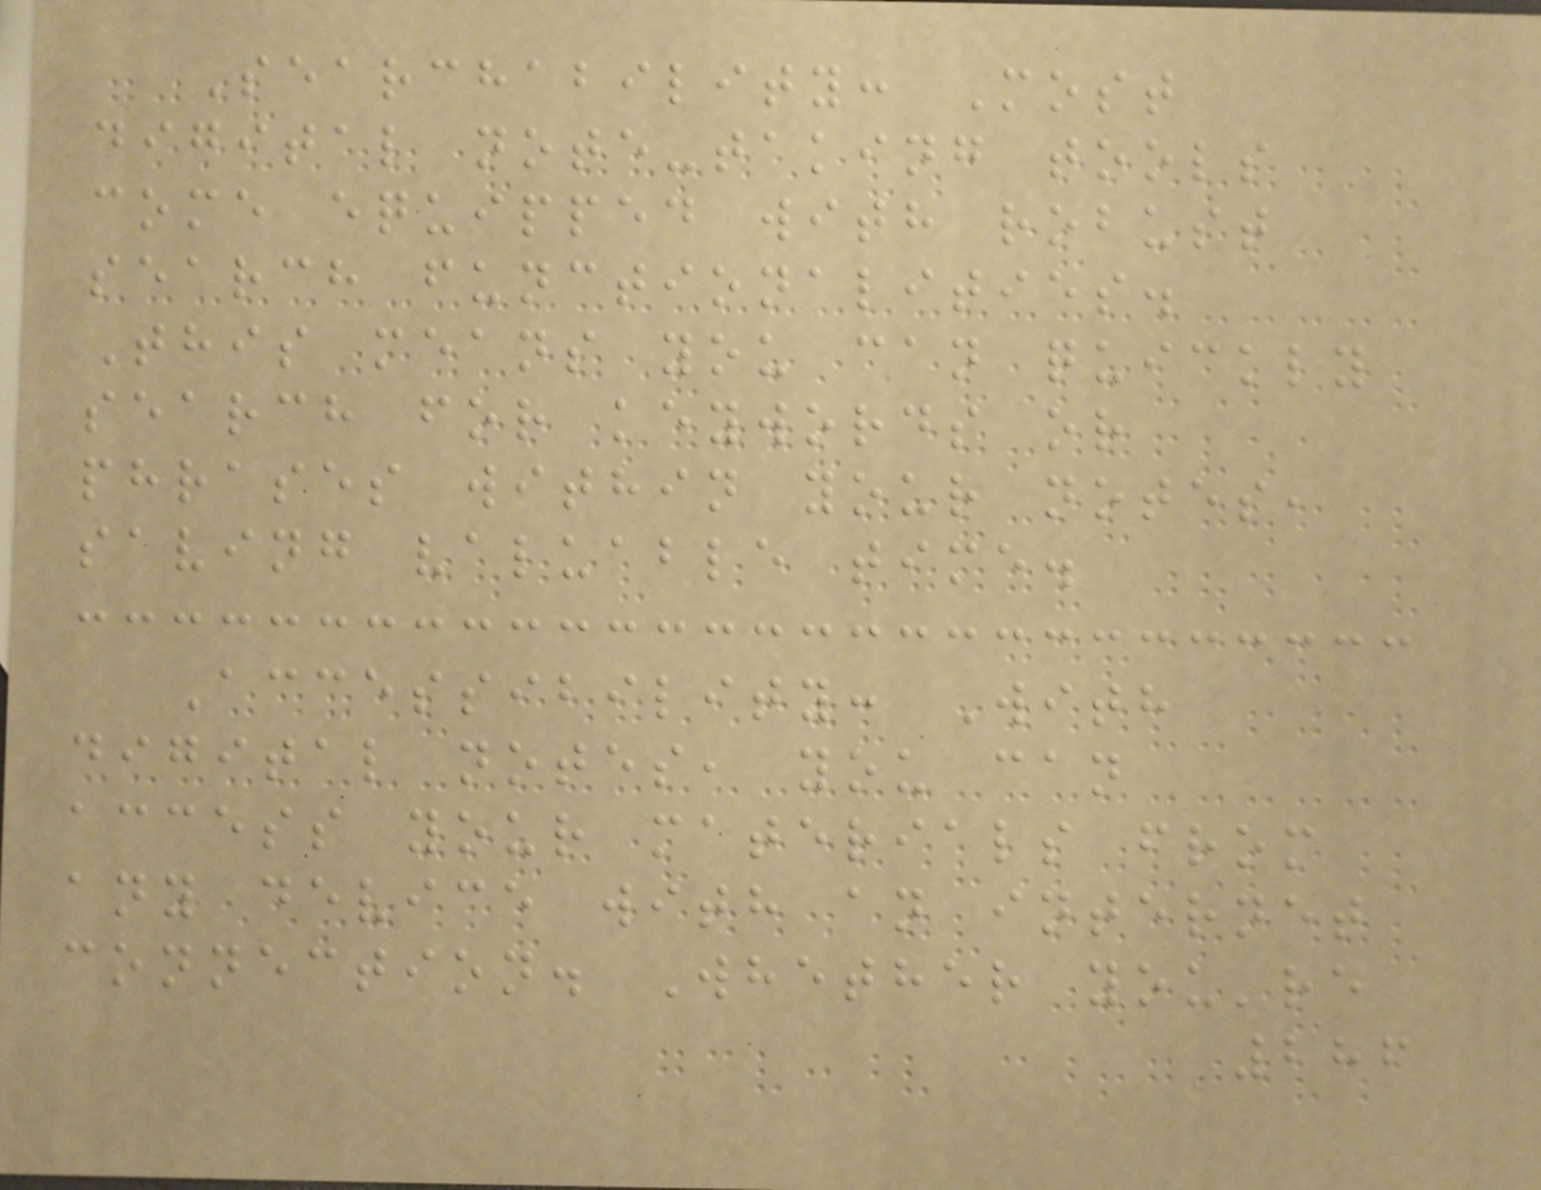Searchability: Most
digital note-taking tools
come equipped with robust
search functionalities.
This means you can quickly
search for keywords or
phrases within your notes,
saving valuable time.
Accessibility: With
digital notes, you can
access your materials from
any device with an internet
connection. Whether you're
286
